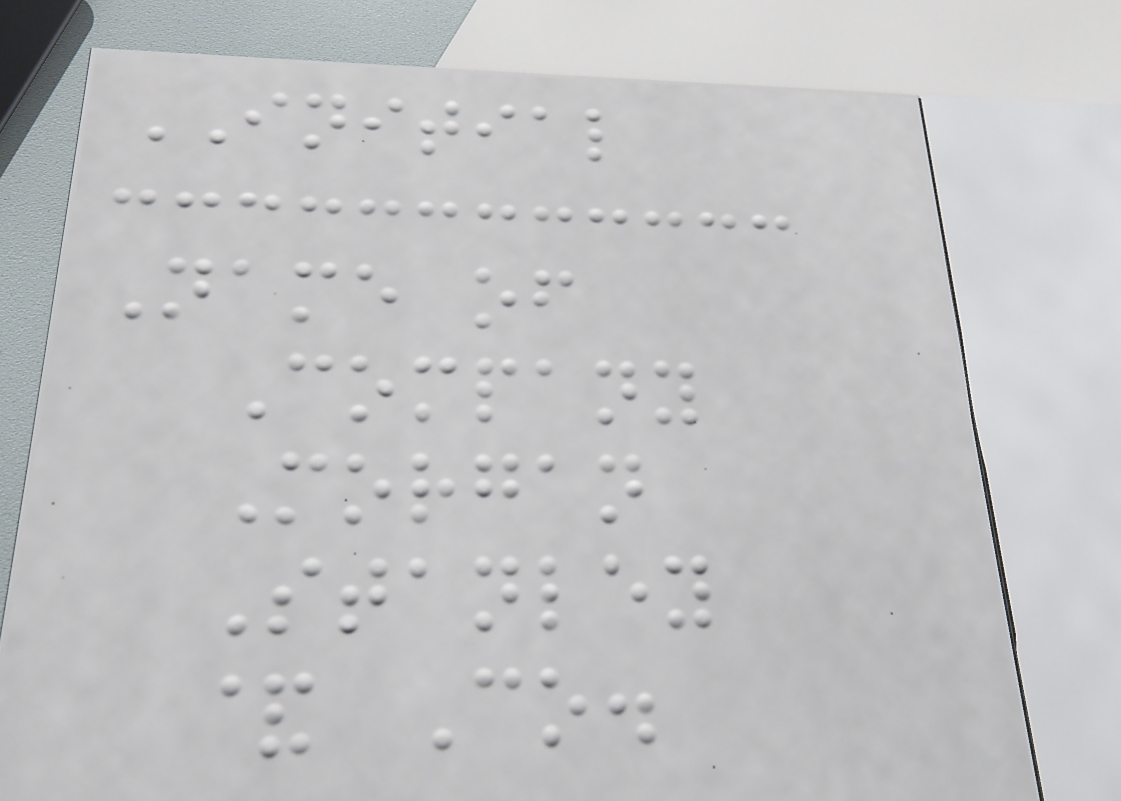INITIAL
Name of
Company
Morgan
Stanley
& Co.
